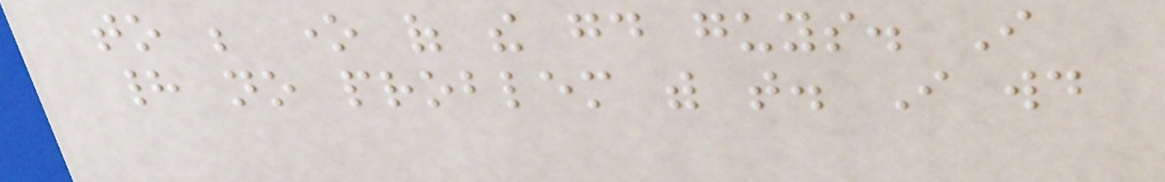to be one of the good guys. I
had no problem with that. I would
